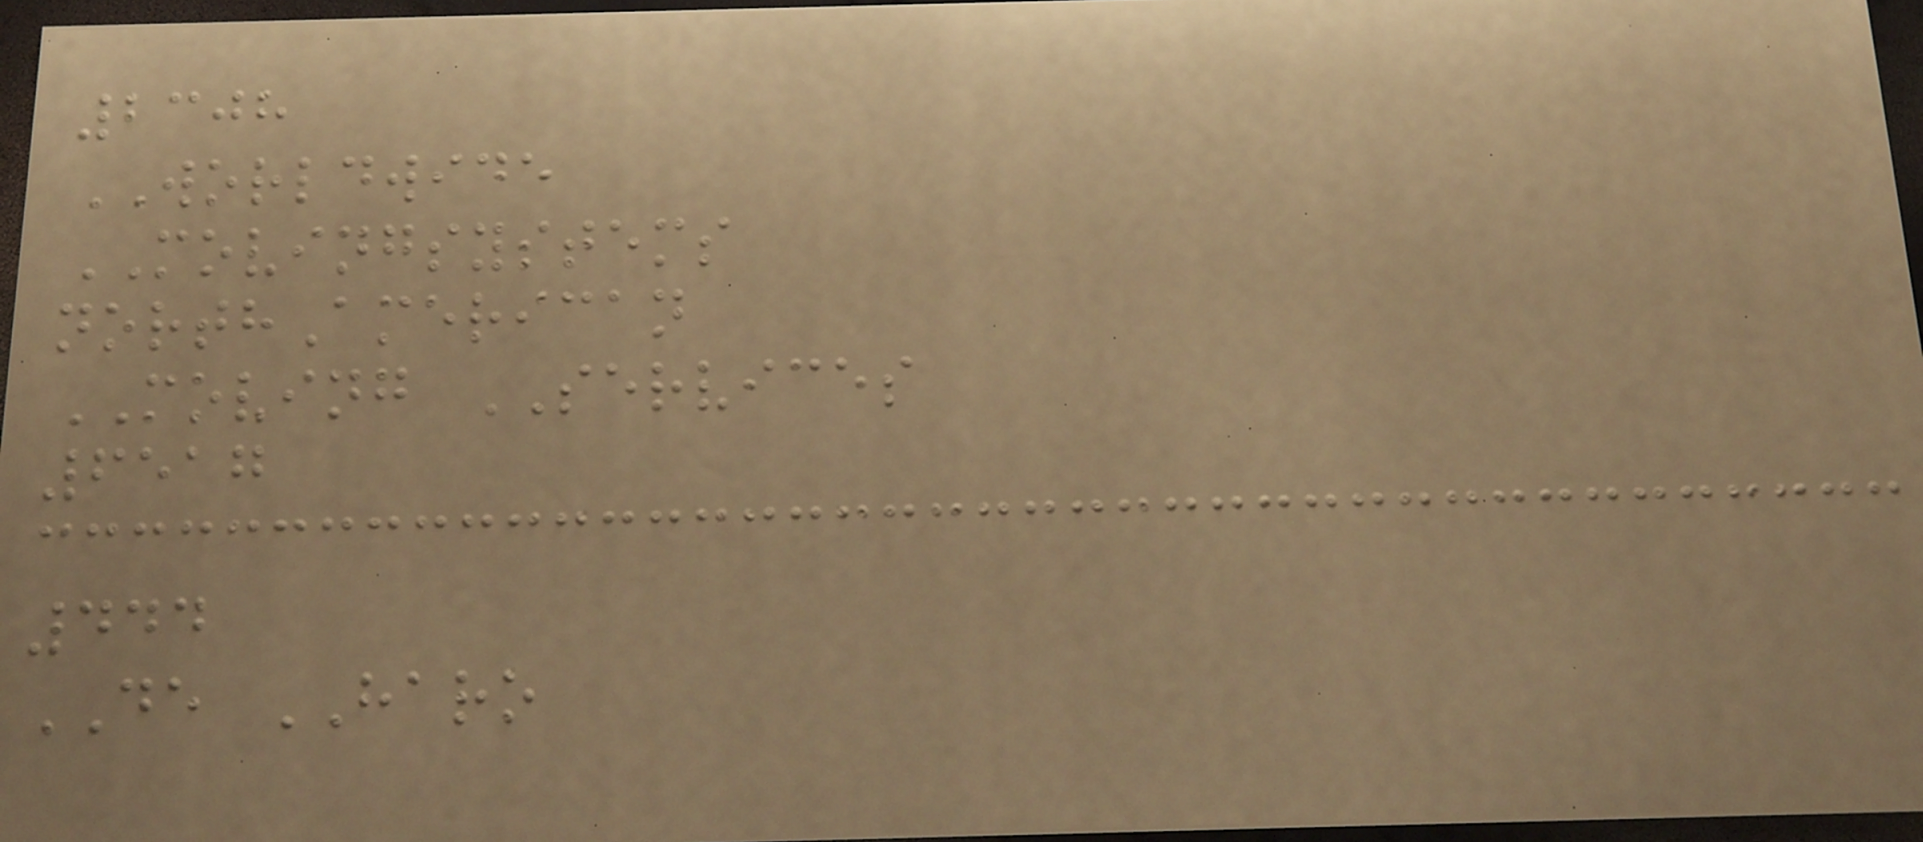2308
WORLDWIDE
MOVINGSYSTEMS
northAmerican
MOVING SERVICES
6517
444
DE HARO
